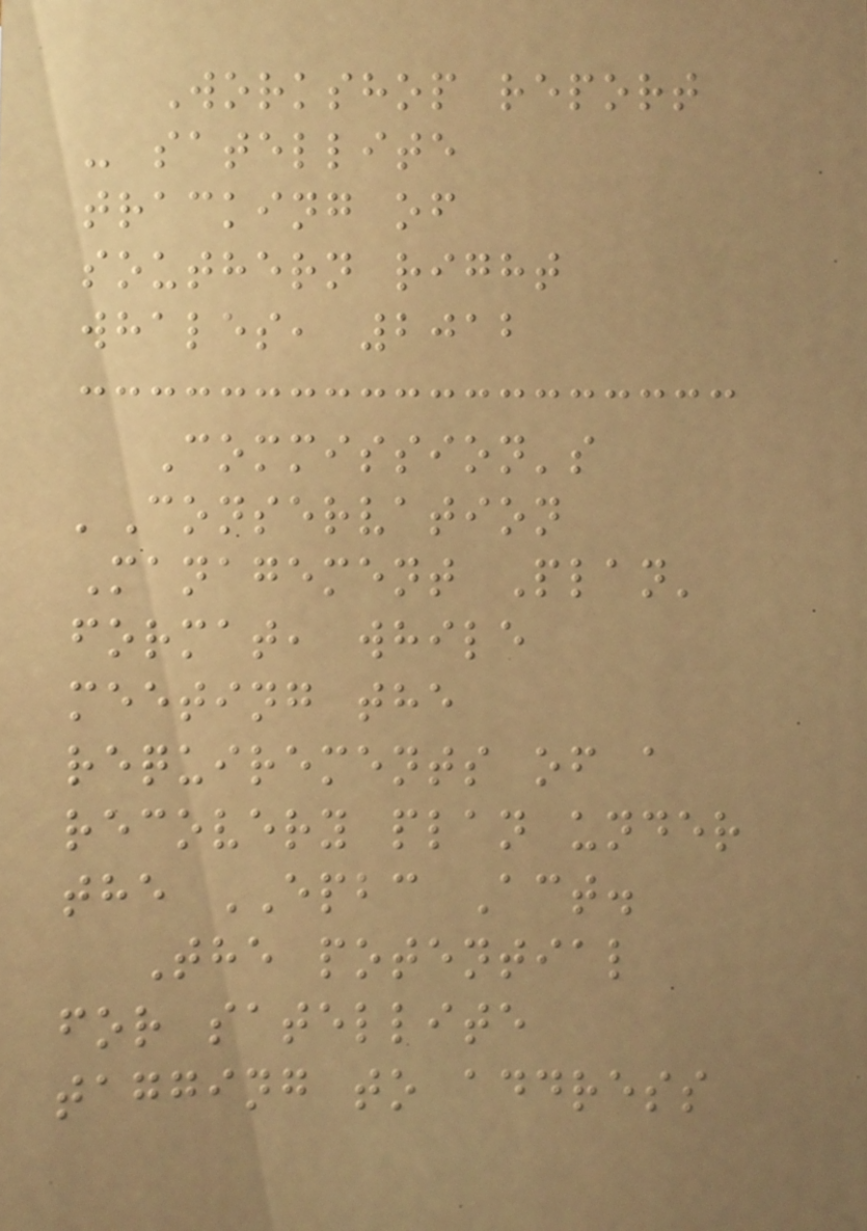Workshop report
- satellite
tracking of
southern right
whales, 2012
Commission's
'Conservation
Management Plan'
format, while
meeting the
requirements of a
recovery plan under
the EPBC Act.
The potential
for satellite
tagging to address
